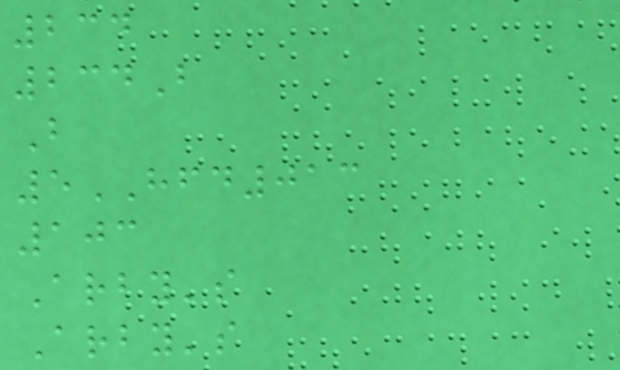234
234B
B
5HFD013
103
Arby's
Arby's
